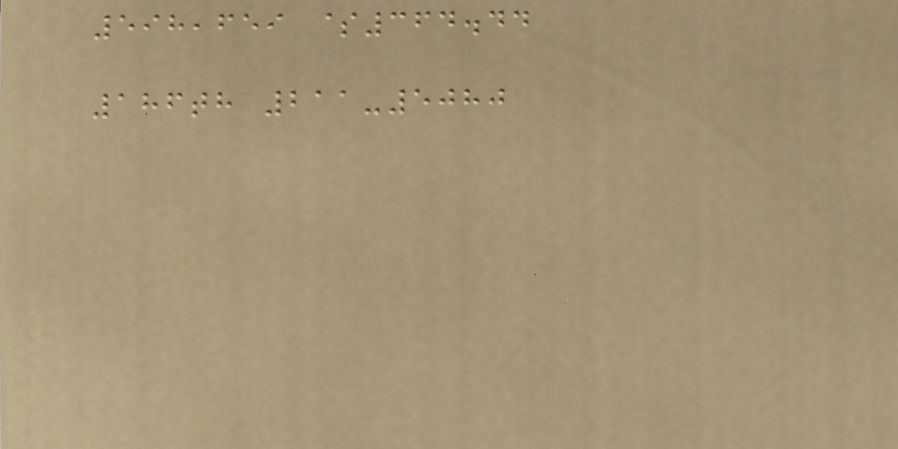598,659 $364.44
186th 211-5080
